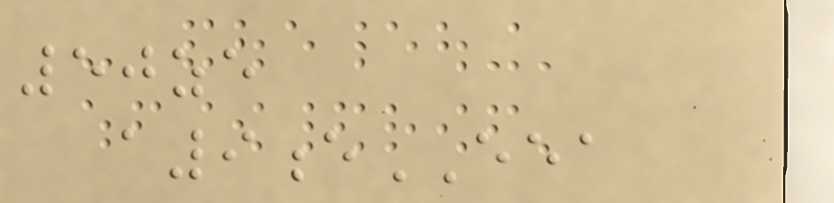50ze
a9eEEA
